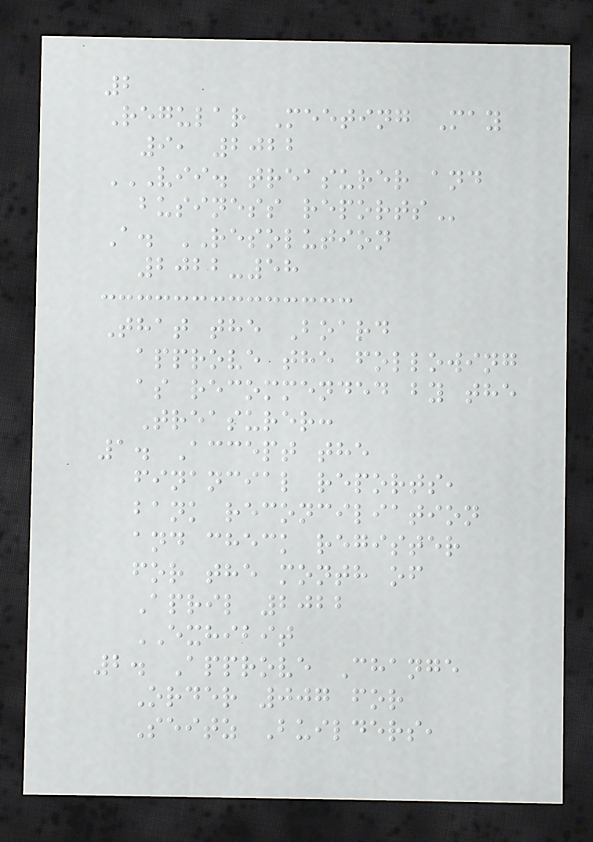2
Regular Meeting May
9, 2022
VII. TREASURER AND
BUSINESS REPORTS
A. RESOLUTION
2022-58
That the Board
approve the following
as recommended by the
Treasurer:
1. Accept the
financial reports,
bank reconciliation
and check register
for the month of
April 2022
EXHIBIT
2. Approve Change
Order 007 for
Seitz Builders,
